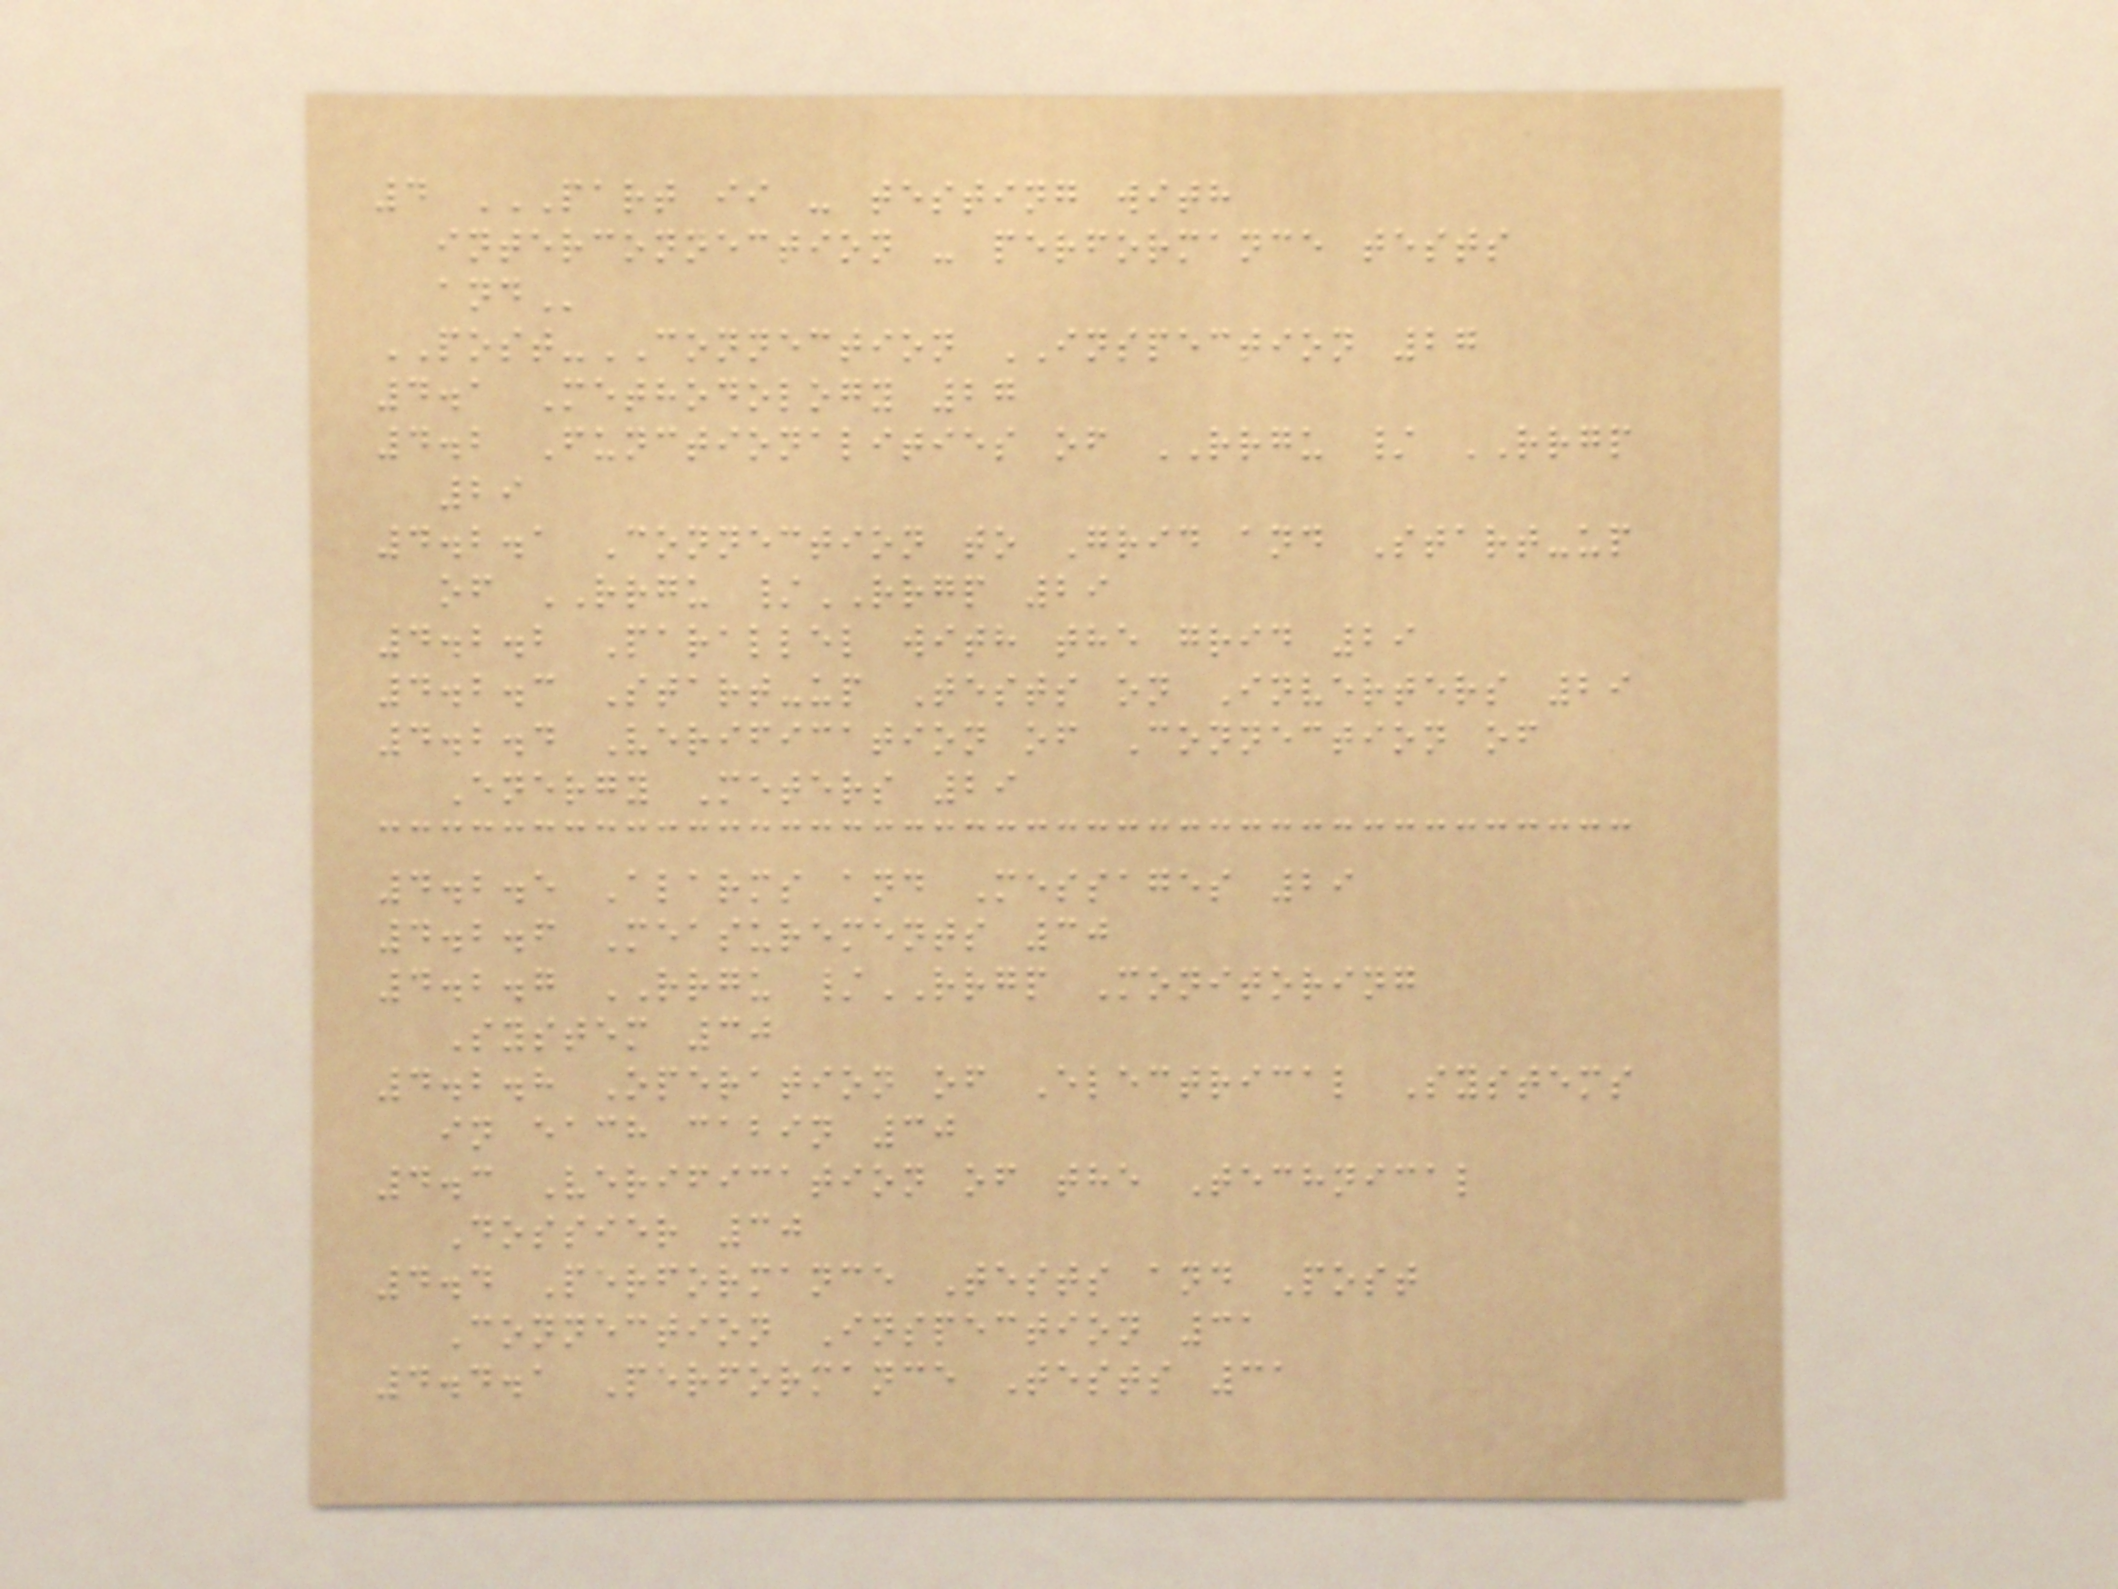4 PART II - TESTING WITH
INTERCONNECTION - PERFORMANCE TESTS
AND
POST-CONNECTION INSPECTION 27
4.1 Methodology 27
4.2 Functionalities of RRGU / RRGP
29
4.2.1 Connection to Grid and Start-up
of RRGU /RRGP 29
4.2.2 Parallel with the grid 29
4.2.3 Start-up Tests on Inverters 29
4.2.4 Verification of Connection of
Energy Meters 29
4.2.5 Alarms and Messages 29
4.2.6 Measurements 30
4.2.7 RRGU /RRGP Monitoring
System 30
4.2.8 Operation of Electrical Systems
in each cabin 30
4.3 Verification of the Technical
Dossier 30
4.4 Performance Tests and Post
Connection Inspection 31
4.4.1 Performance Tests 31
